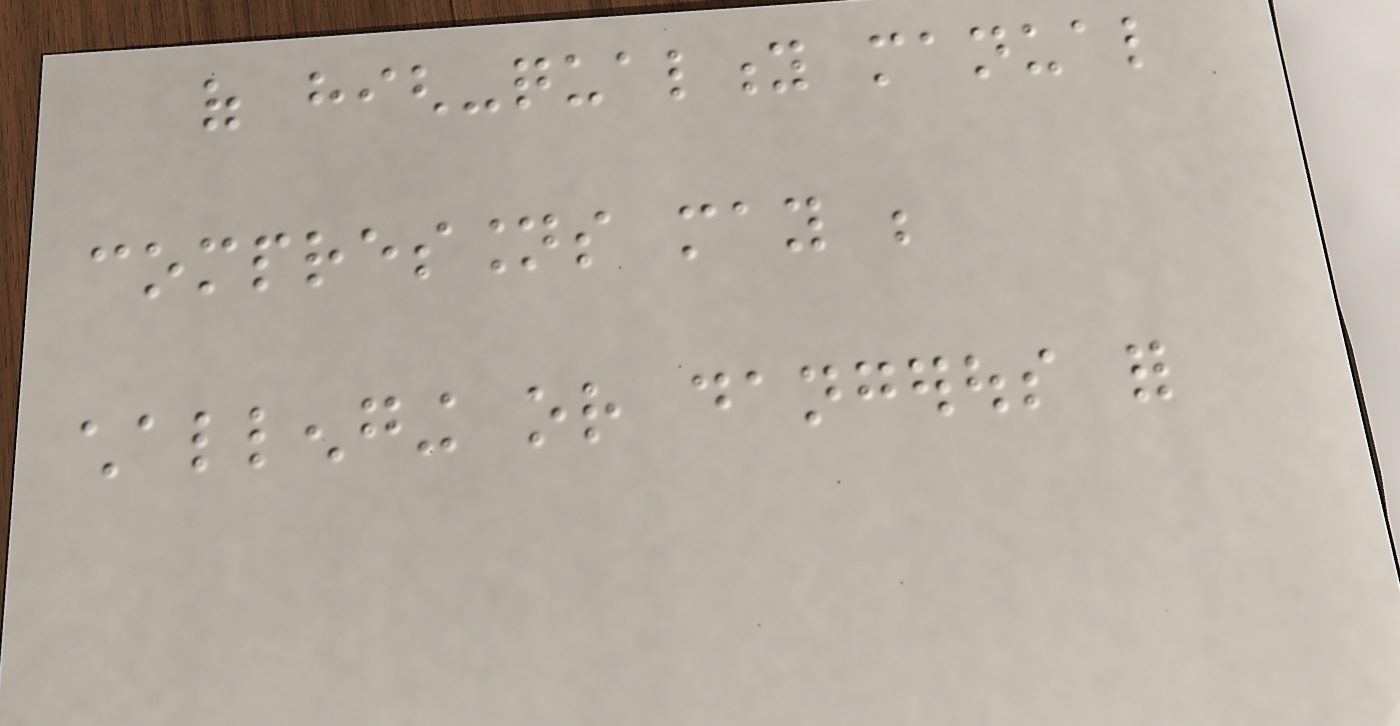of high-quality manual
compressions may be
challenging or dangerous for
